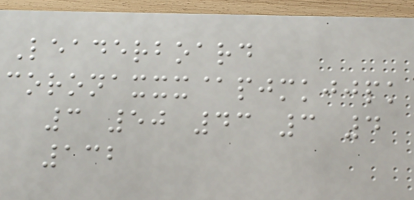Leaderboard
coronaxxx@pjmkjjpk
3 50 43 3 4
132
